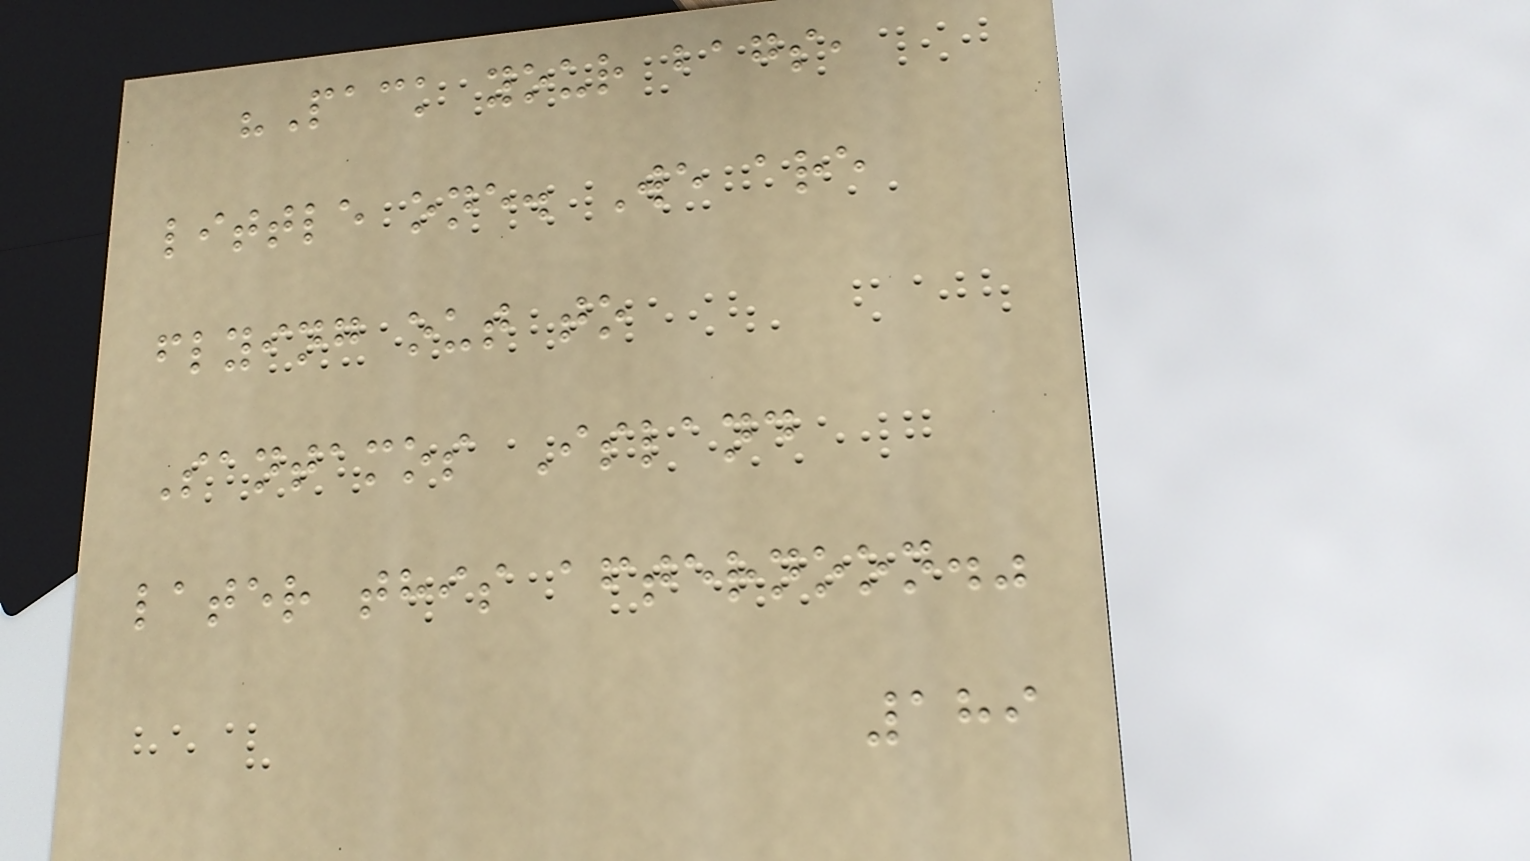"Pack your bags,
little one. We are
flying out to
Santamos Island
later this afternoon."
189
